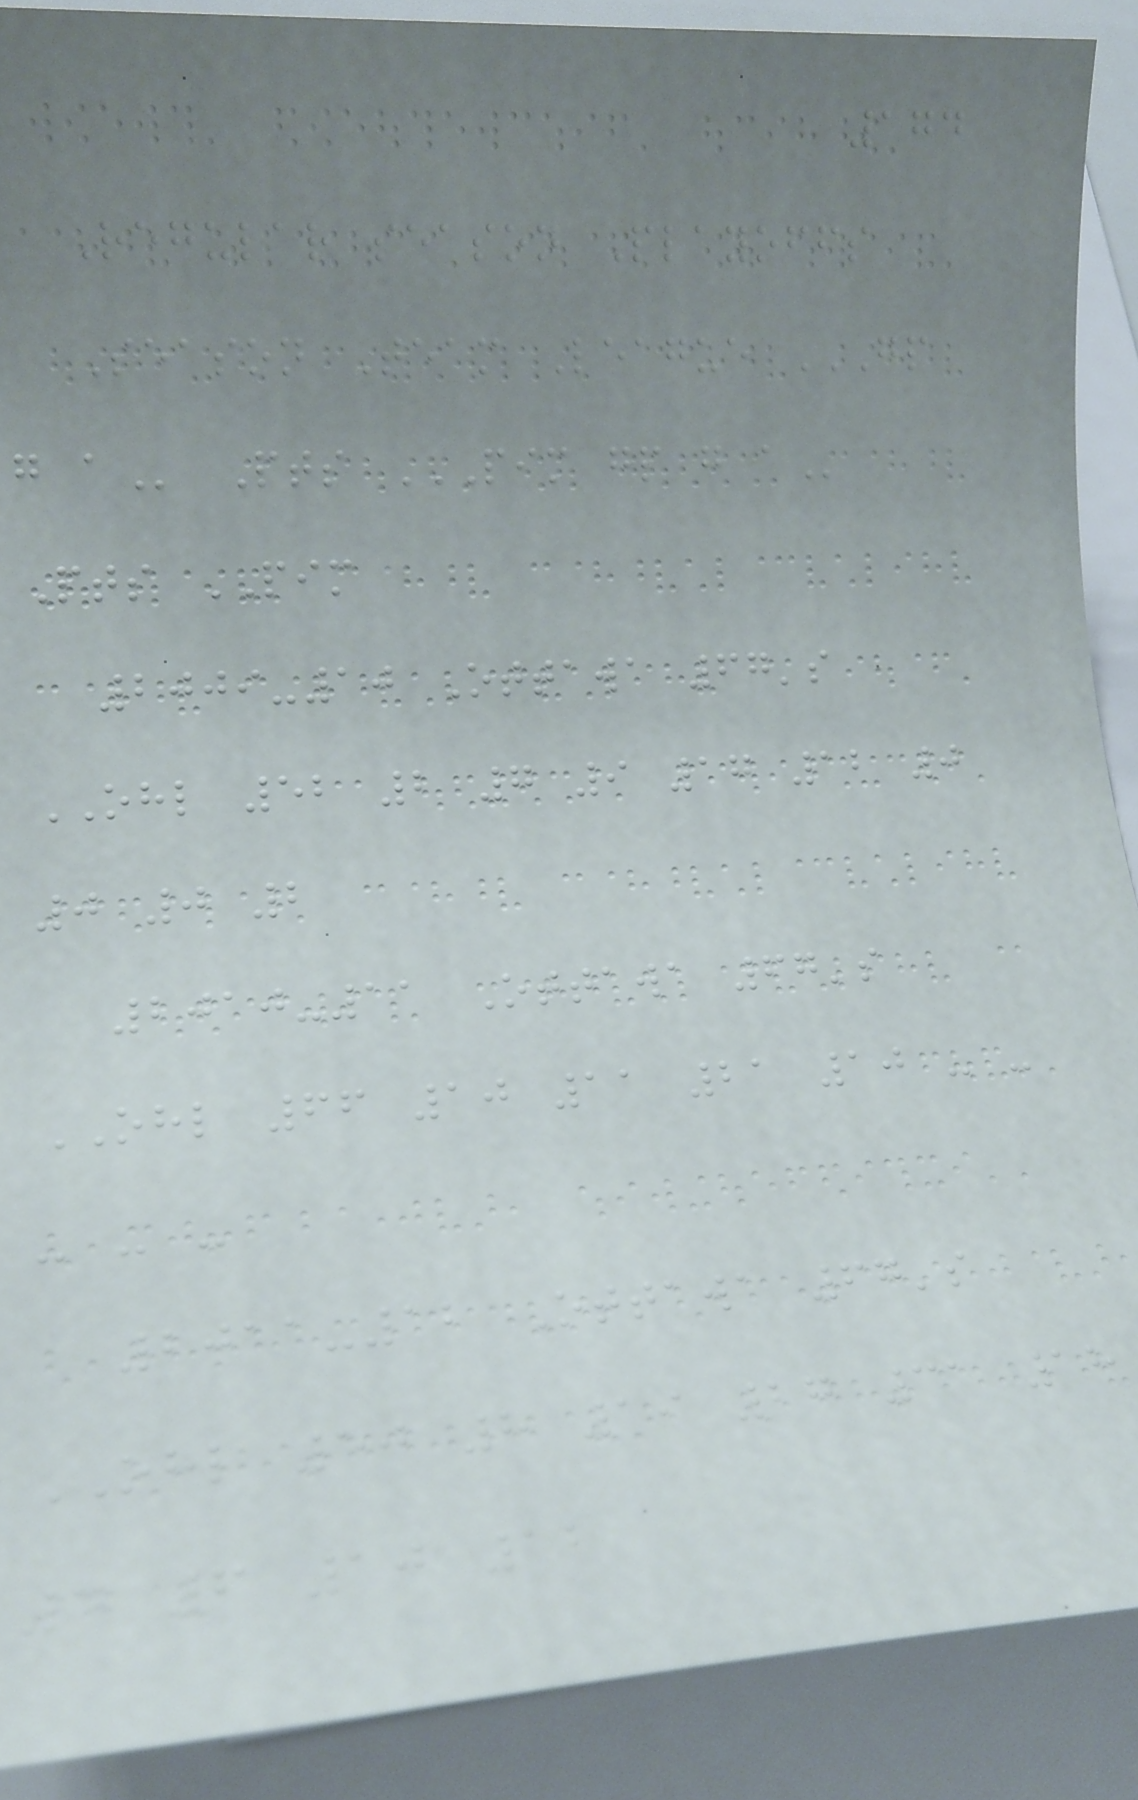174
Regular season Playoffs
Season Team League GP
G A Pts PIM GP G A
Pts PIM
2009-10 Ottawa 67's
OHL 52 2 7 9 17 12 0
0 0 2
2010-11 Ottawa 67's
OHL 66 10 11 21 10 - -
- - -
2011-12 Ottawa 67's
OHL 50 8 19 27 31 18
4 6 10 12
